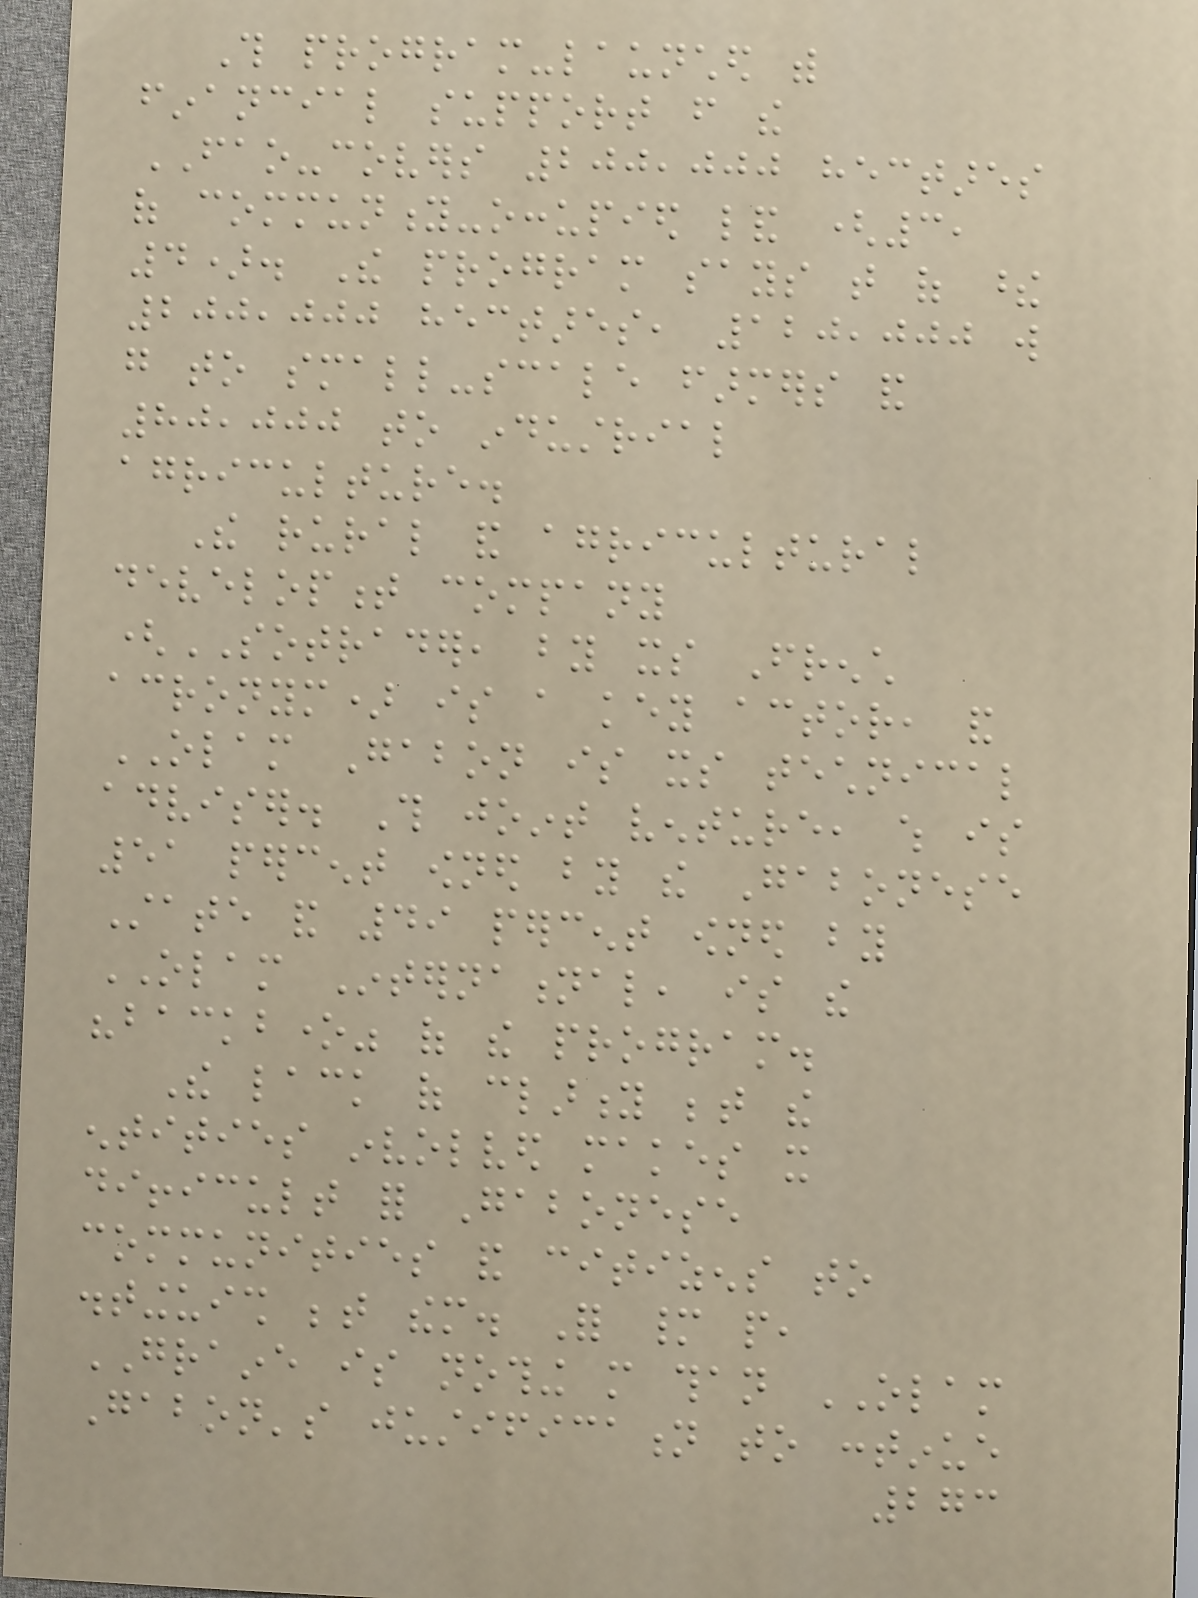This program-launched with
financial support from the
FAO-covers 200,000 hectares
of community-occupied land (3,
4). The program says that of these
200,000 hectares, 120,000 will
go to small-scale farmers and
80,000 to industrial
agriculture.
The rural and agricultural
development company
(SOTRADER, by its French
acronym) is a key actor, and
OLAM Gabon is its technical
adviser. This joint venture, which is
51 percent owned by the Gabonese
State and 49 percent owned by
OLAM International, is the
"backbone" of the program.
The lack of clarity between the
entities involved makes it
difficult for Gabonese
communities and citizens to
distinguish between them. For many people,
GRAINE is nothing more than OLAM
Gabon's justification to continue
273
